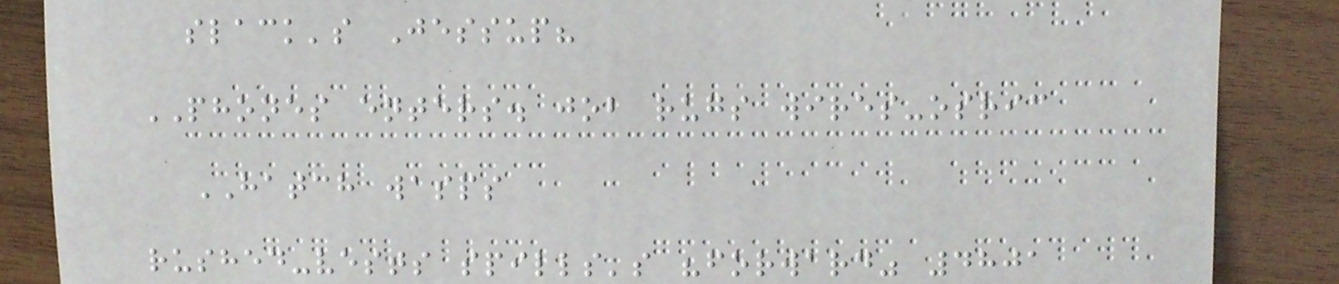slack's Jessup?
PHONES enters. job rugs wires-osric
HATCH wasps
rushed-vests spills's "forward" 4801
